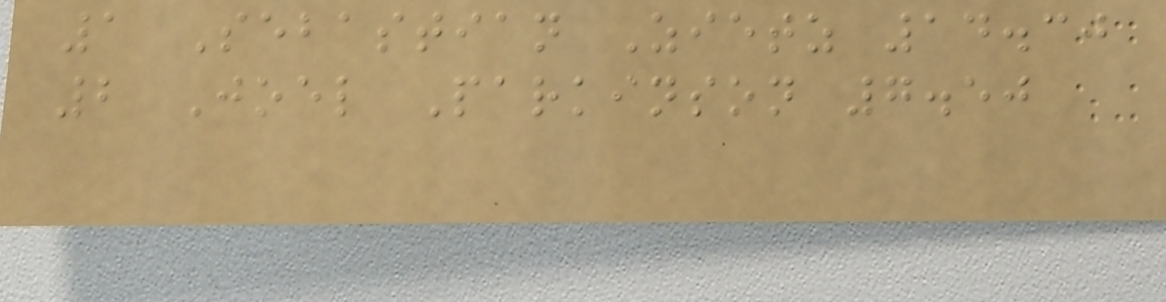1 Sebastian Zietz 14.30
2 Joel Parkinson 7.50
